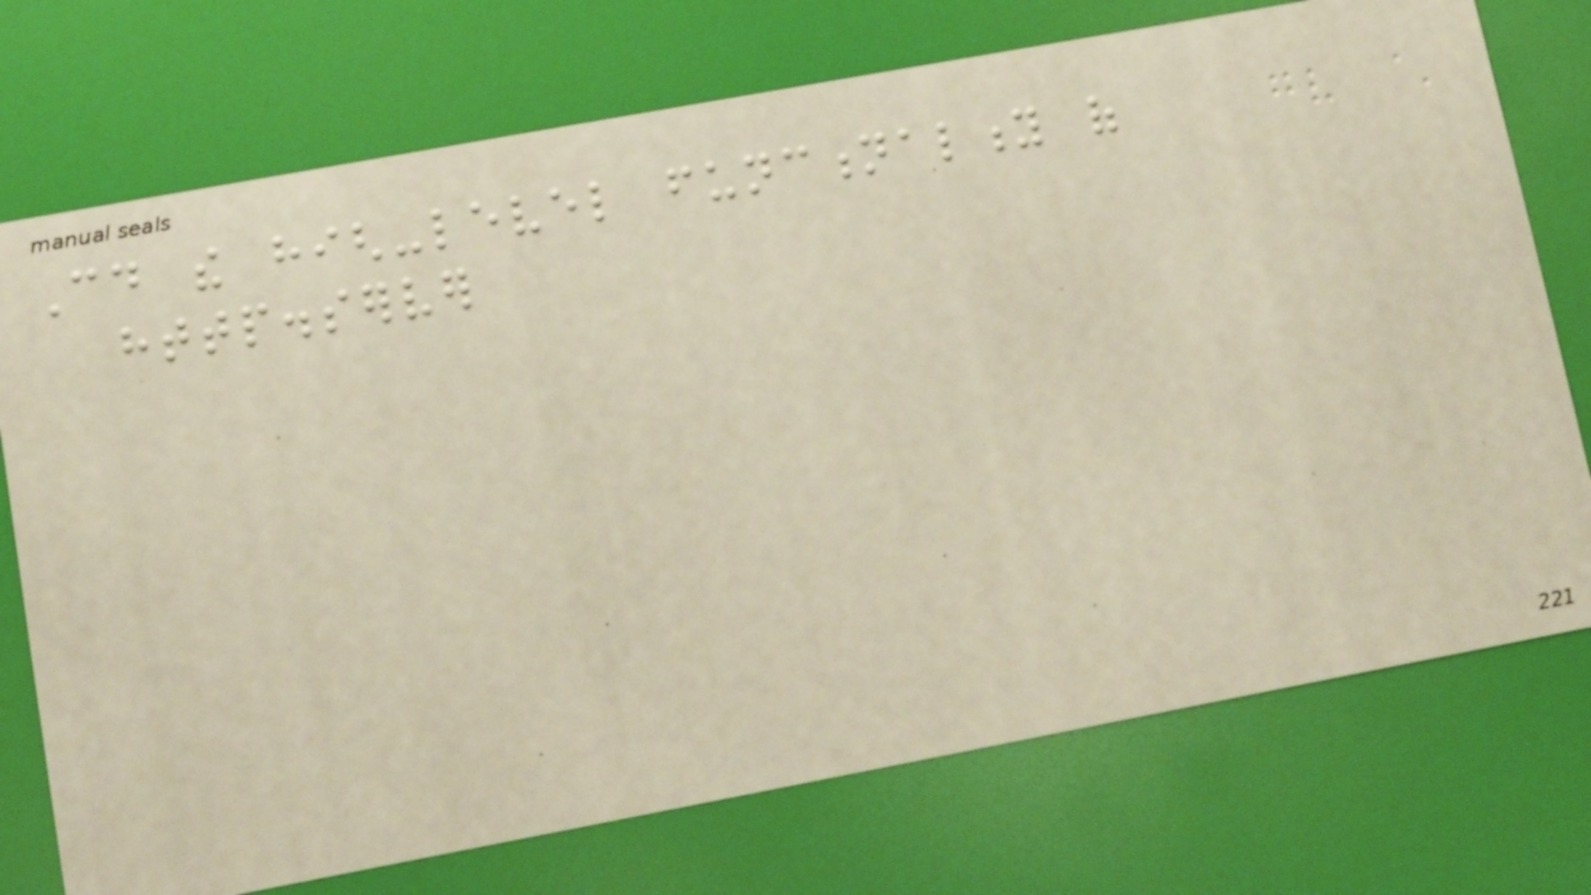Could the high-level functionality of
http.server
